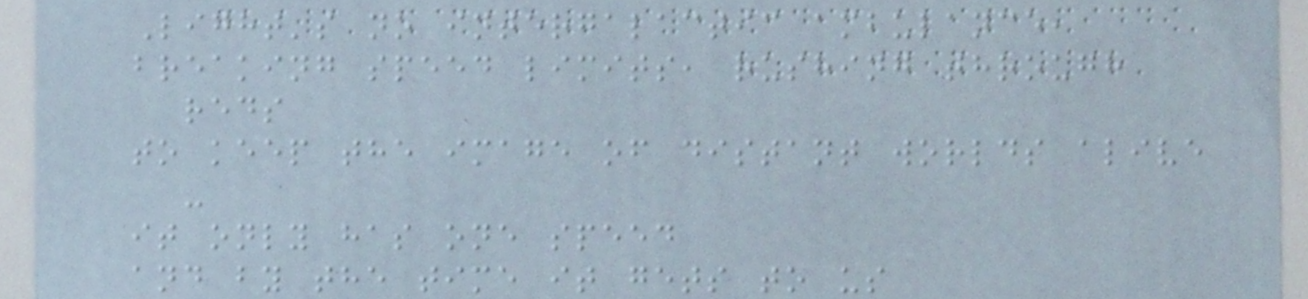Light's no intergalactic ambulance,
breaking speed limits, rushing through
reds
to keep the image of distant worlds alive
-
it only has one speed
and by the time it gets to us
